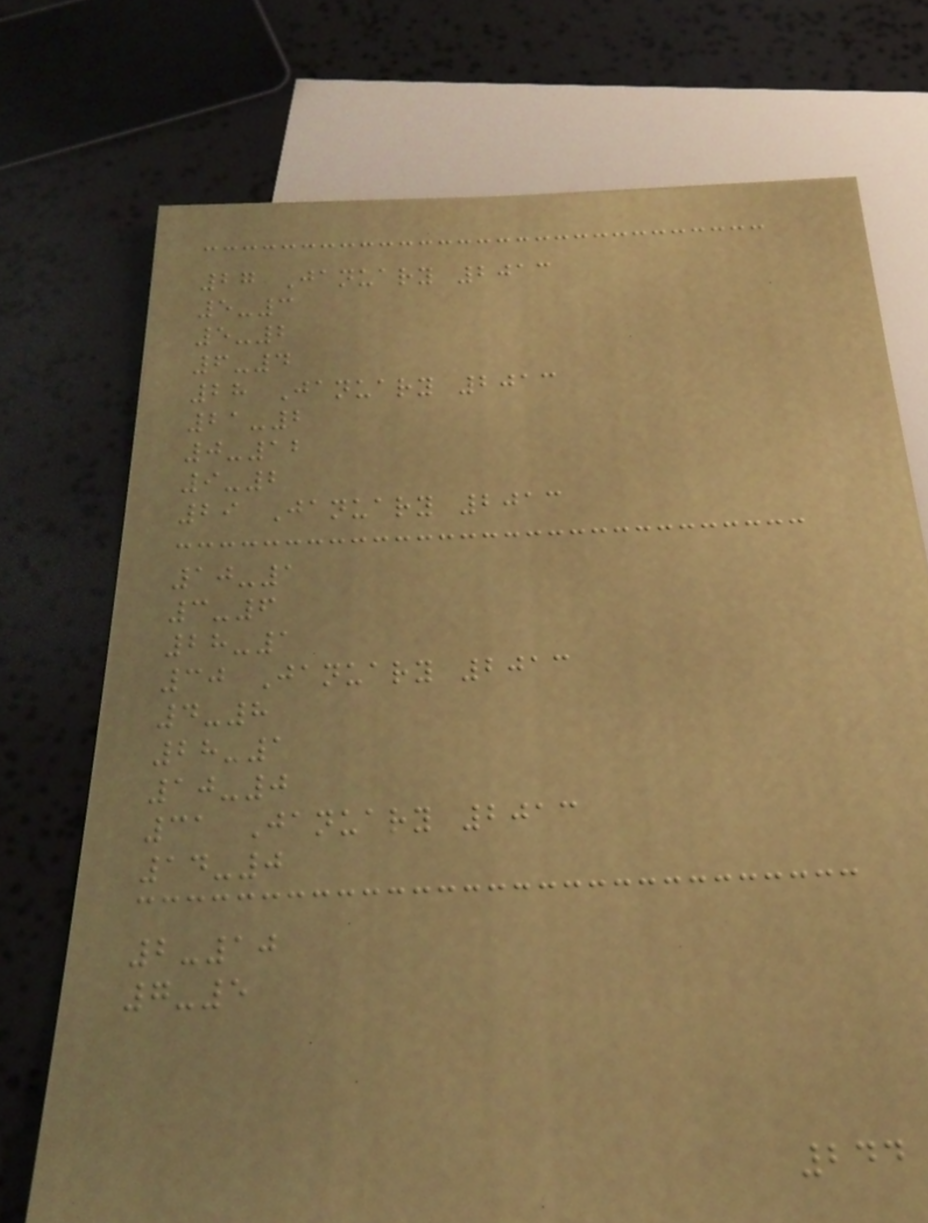27 January 2013
5-3
5-2
6-4
28 January 2013
21-2
0-12
9-2
29 January 2013
10-1
3-6
28-1
30 January 2013
4-8
28-1
10-0
31 January 2013
14-0
2-10
7-5
244
